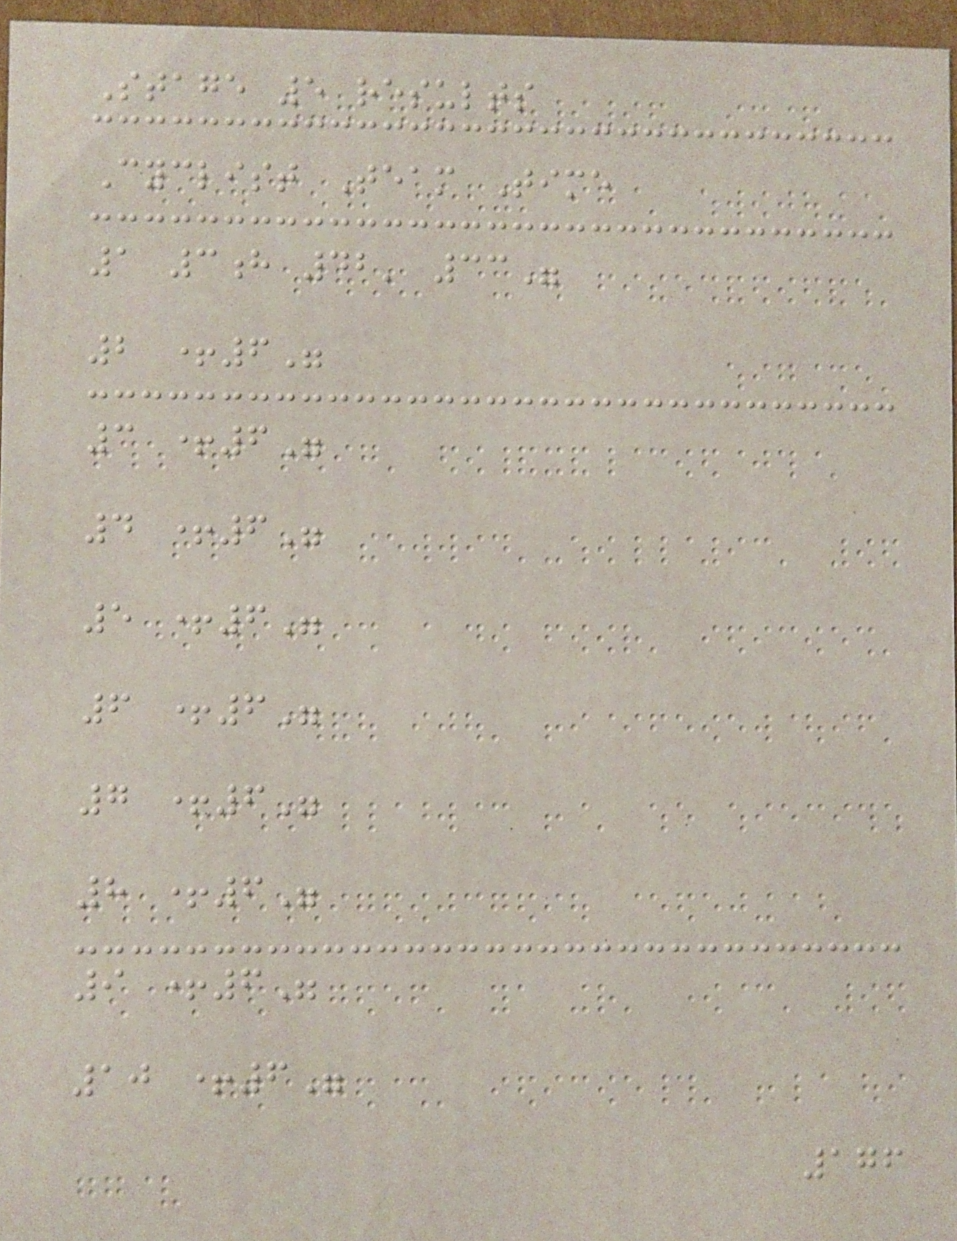Stage 5 results
Cyclist Team Time
1 3h 42' 33"
2 +6"
3 +6"
4 +6"
5 +6"
6 +6"
7 +6"
8 +6"
9 +6"
10 +6"
176
